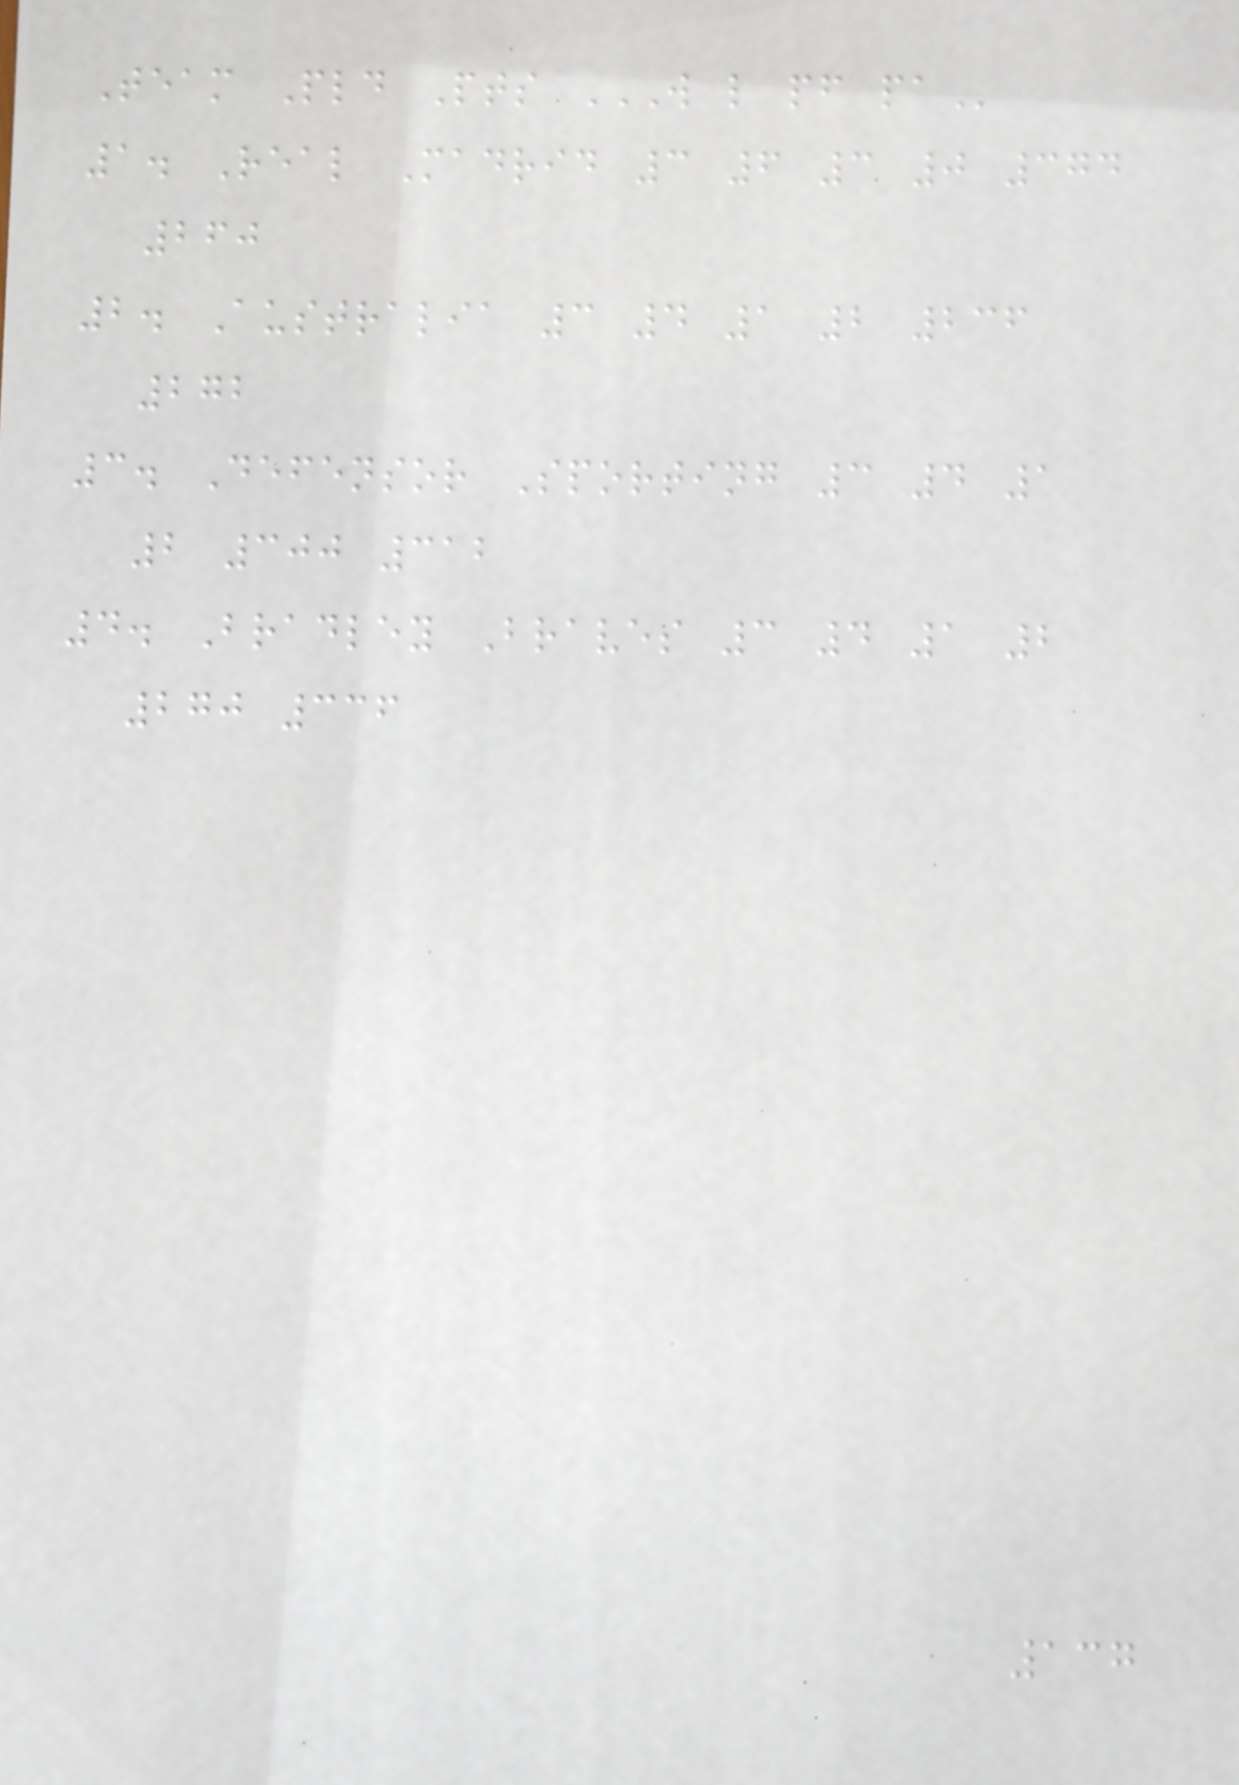Team Pld Pts W L PF PA
1. Real Madrid 3 6 3 0 374
260
2. Australia 3 4 1 2 236
272
3. Defensor Sporting 3 4 1
2 300 312
4. Bradley Braves 3 4 1 2
270 336
137
